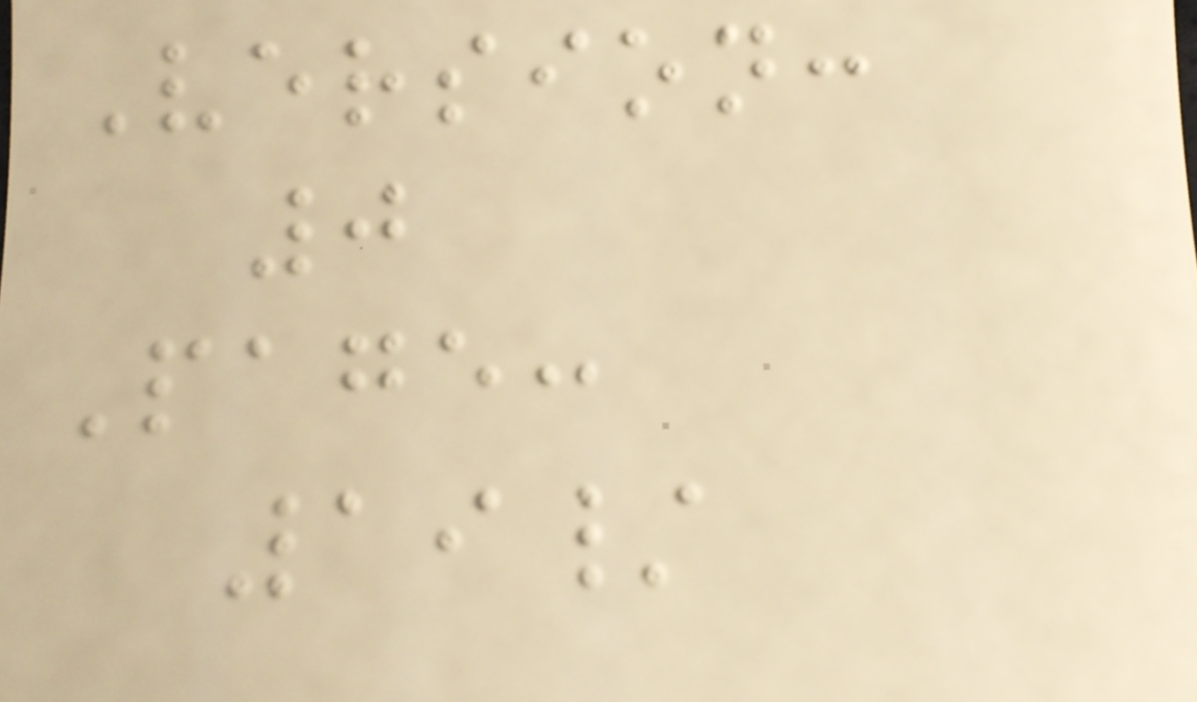Version:
0
Page:
19/
